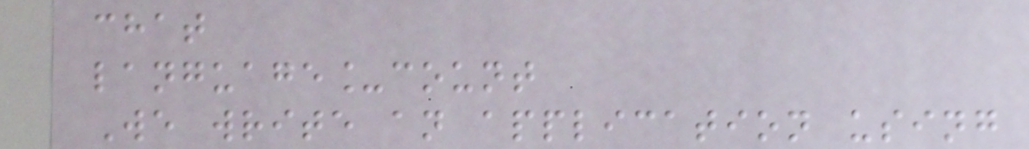chat
language_count
We write an application using
